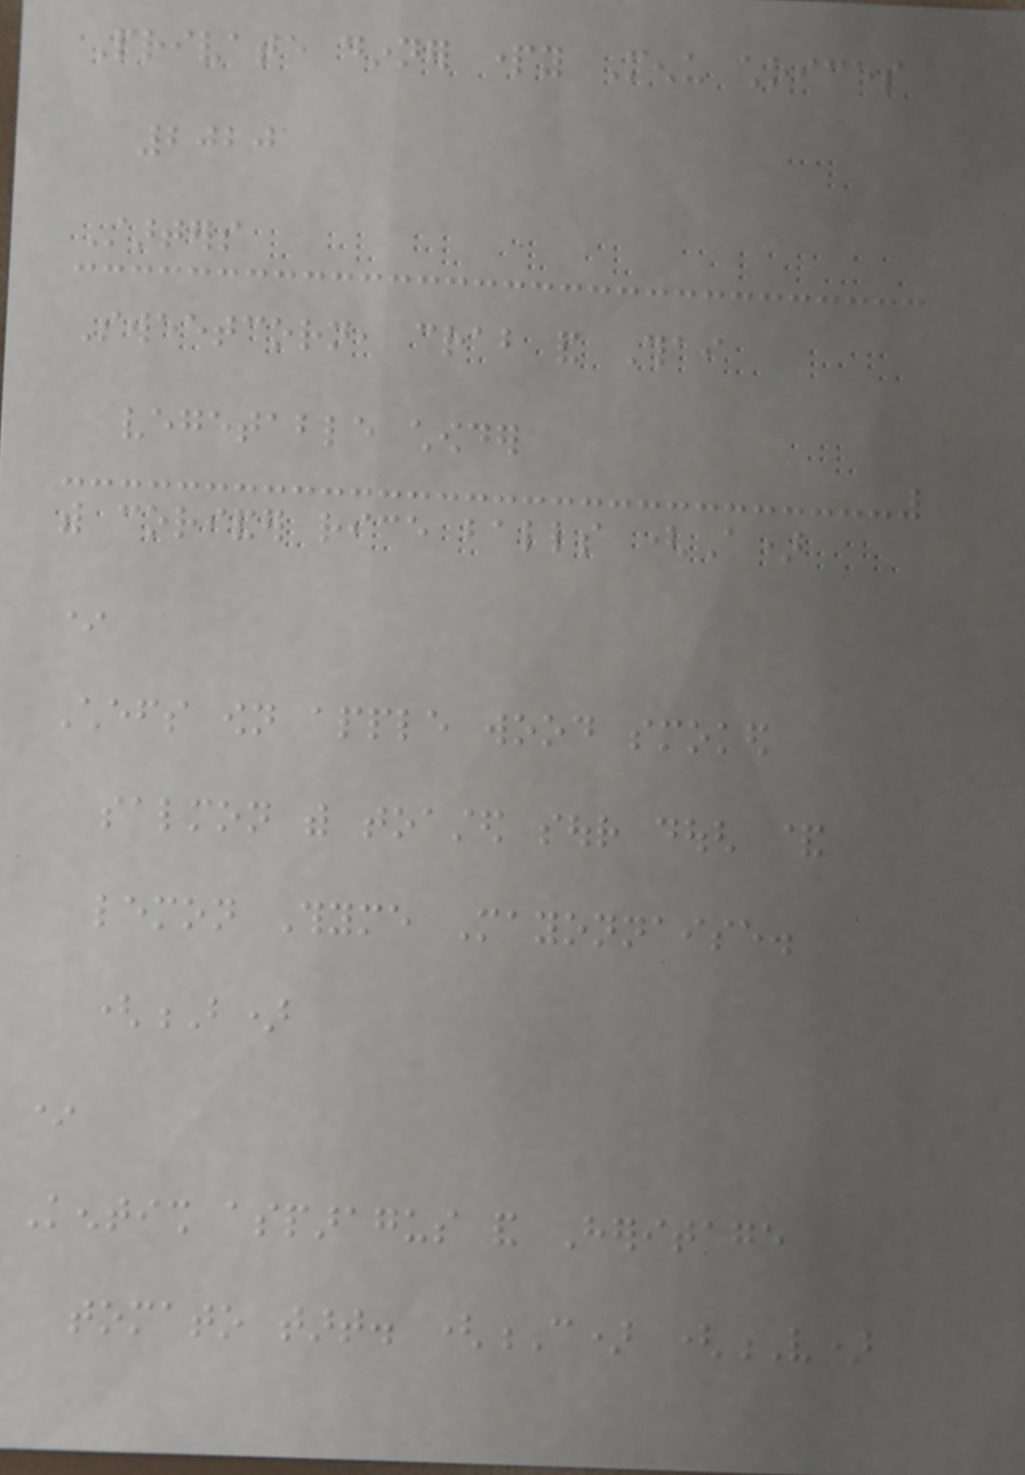Private dinner party Menu choices
2020
Starters
Sweetcorn, crab and Thai
vegetable chowder
with coriander rice balls (A)
*
Chefs own apple wood smoked
salmon with toasted sour dough &
lemon Thyme Mayonnaise.
(B)
*
Kentish asparagus and Heritage
tomato tart. (C) (V)
